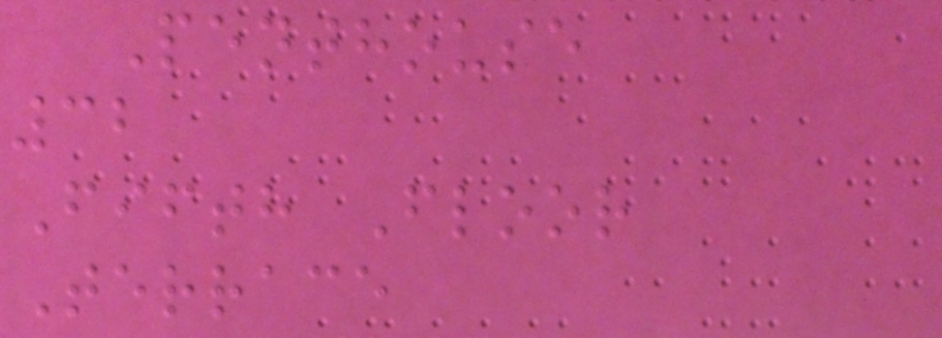Penthouse
32
Fifth Floor
Terrace
